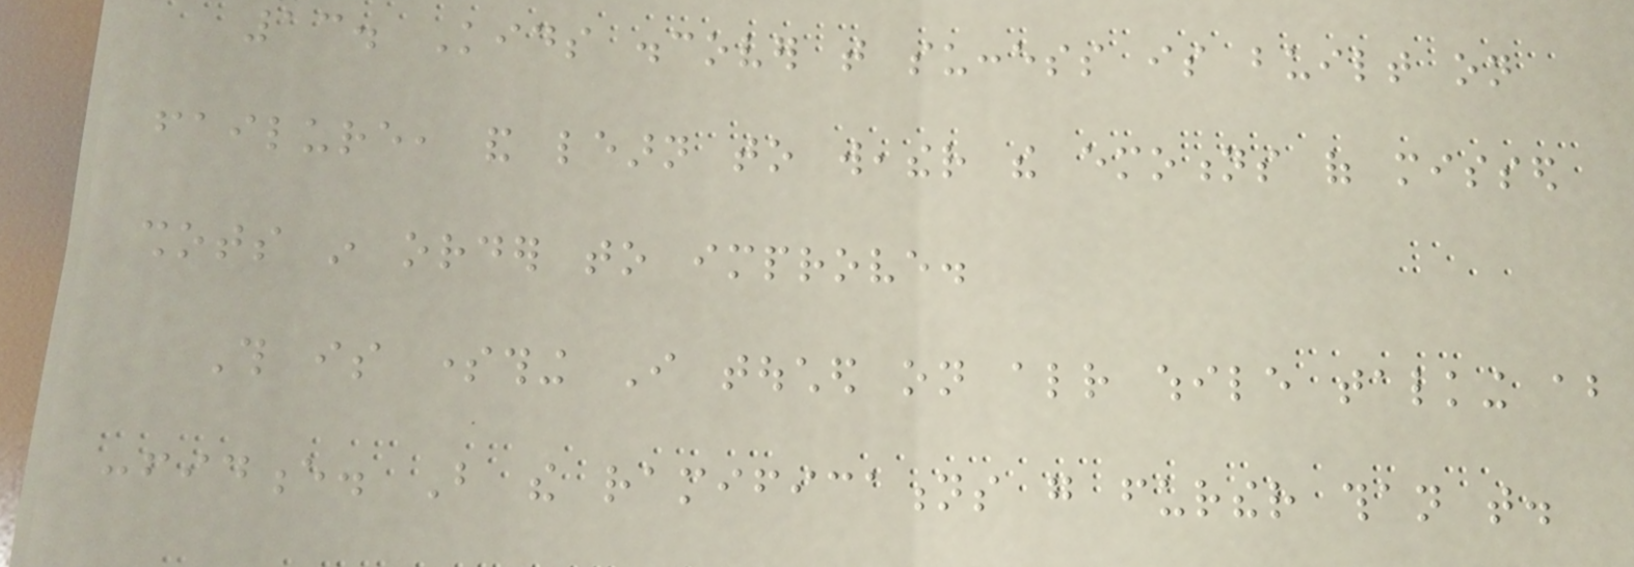13. Kids discover that success is built on
failure, and learn to weather the emotions of missed
shots in order to improve.
This is something I touched on already while talking about
confidence. But the ramifications go further than that.
